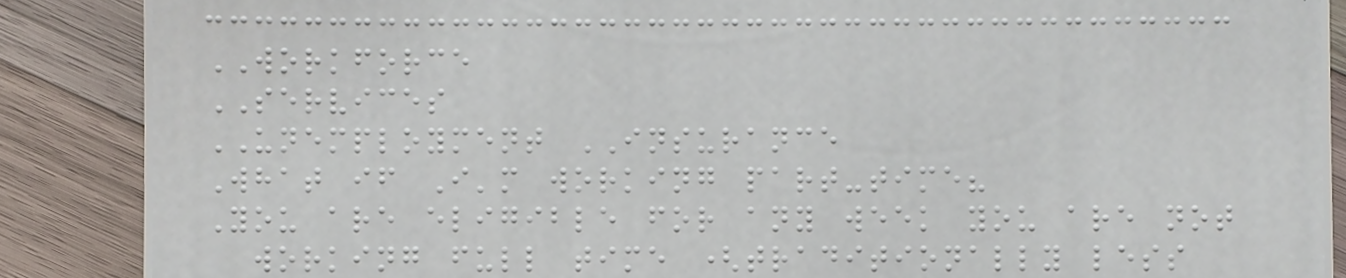WORKFORCE
SERVICES
UNEMPLOYMENT INSURANCE
What if I'm working part-time?
You are eligible for any week you are not
working full time (traditionally less
